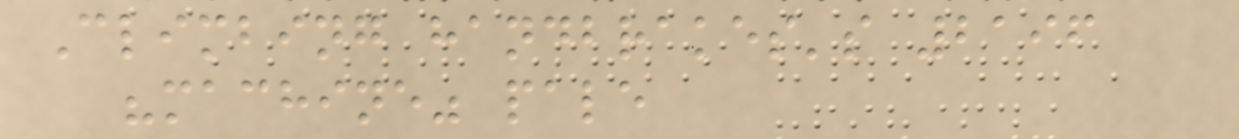Climbing handbrakes's 2196
"machine" pale
